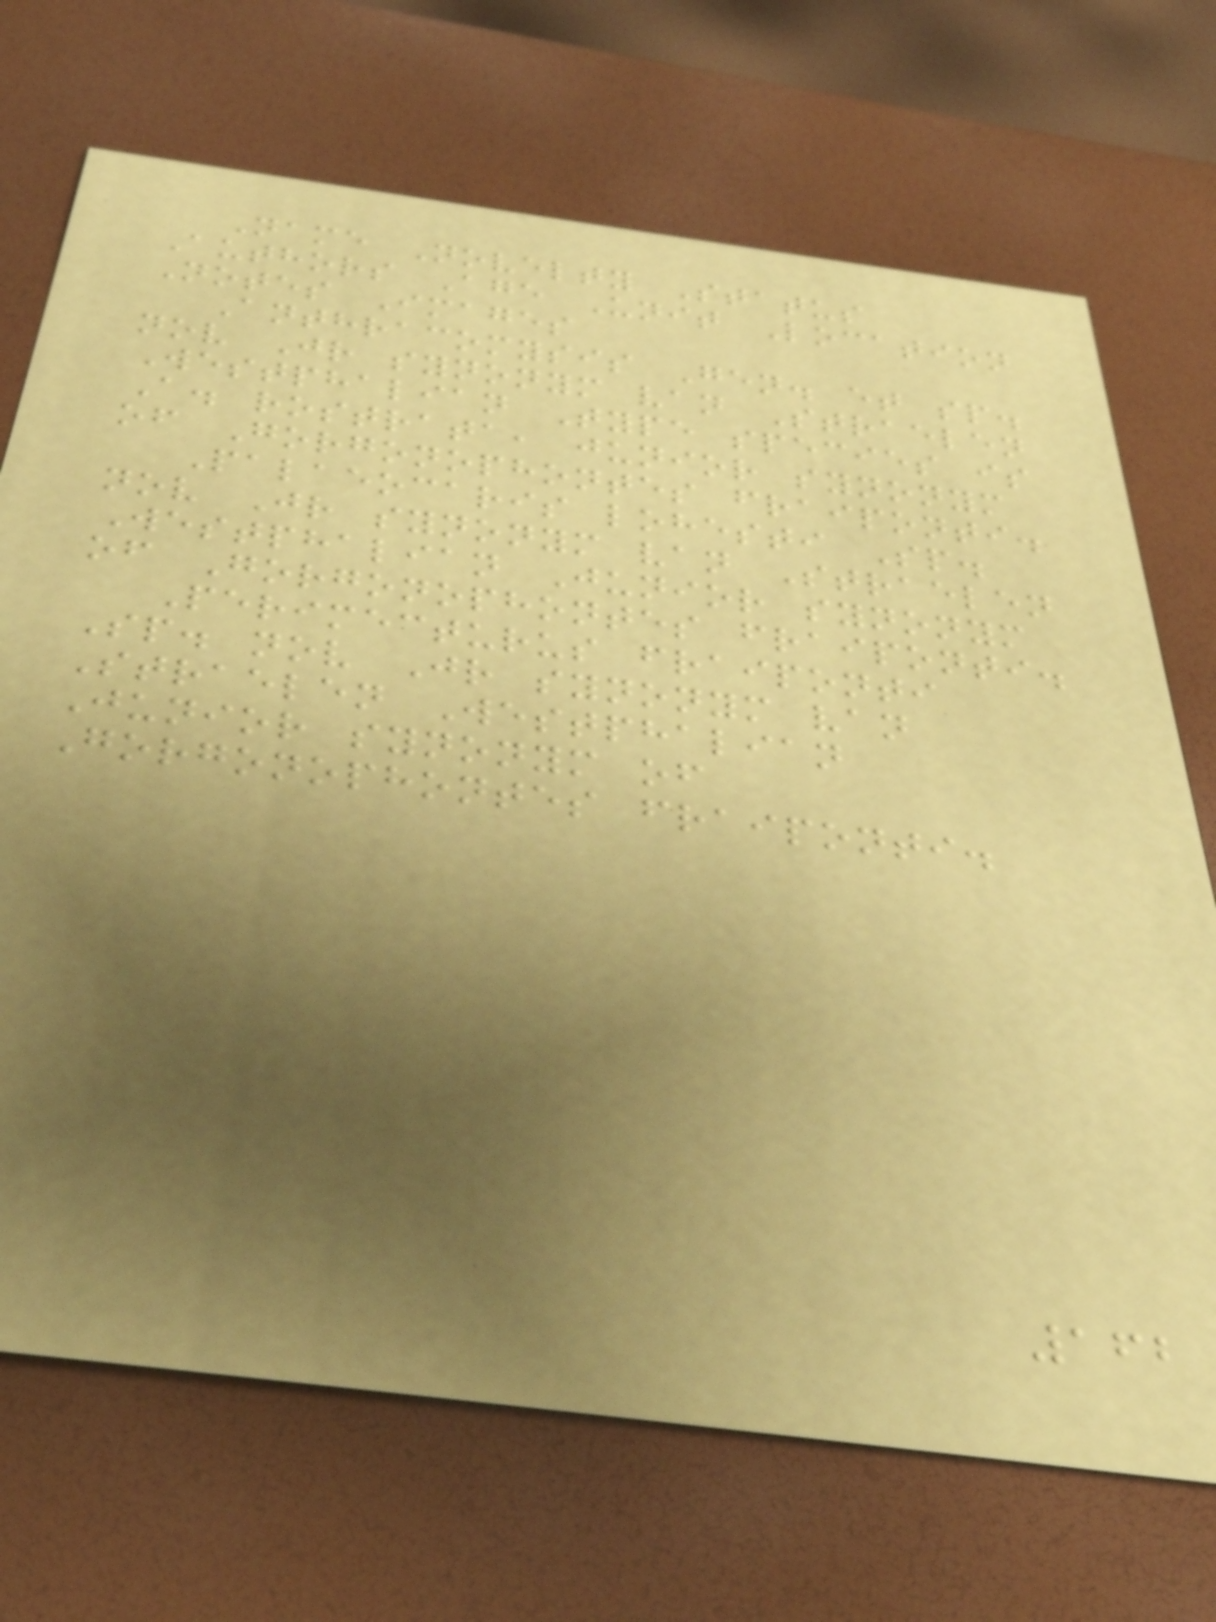Name Novelty Status
Authors Age Unit Location
Notes Images
Anthracomysis Gen. et sp.
nov Jr synonym van Straelen
Westphalian Type species is
A. rostrata, junior synonym
of Gorgonophontes fraiponti.
Palaeocaris lohesti Sp.
nov Jr synonym van Straelen
Westphalian Junior synonym
of Gorgonophontes fraiponti.
Perimecturus fraiponti
Sp. nov Jr synonym van
Straelen Westphalian
Junior synonym of
Gorgonophontes fraiponti.
162
